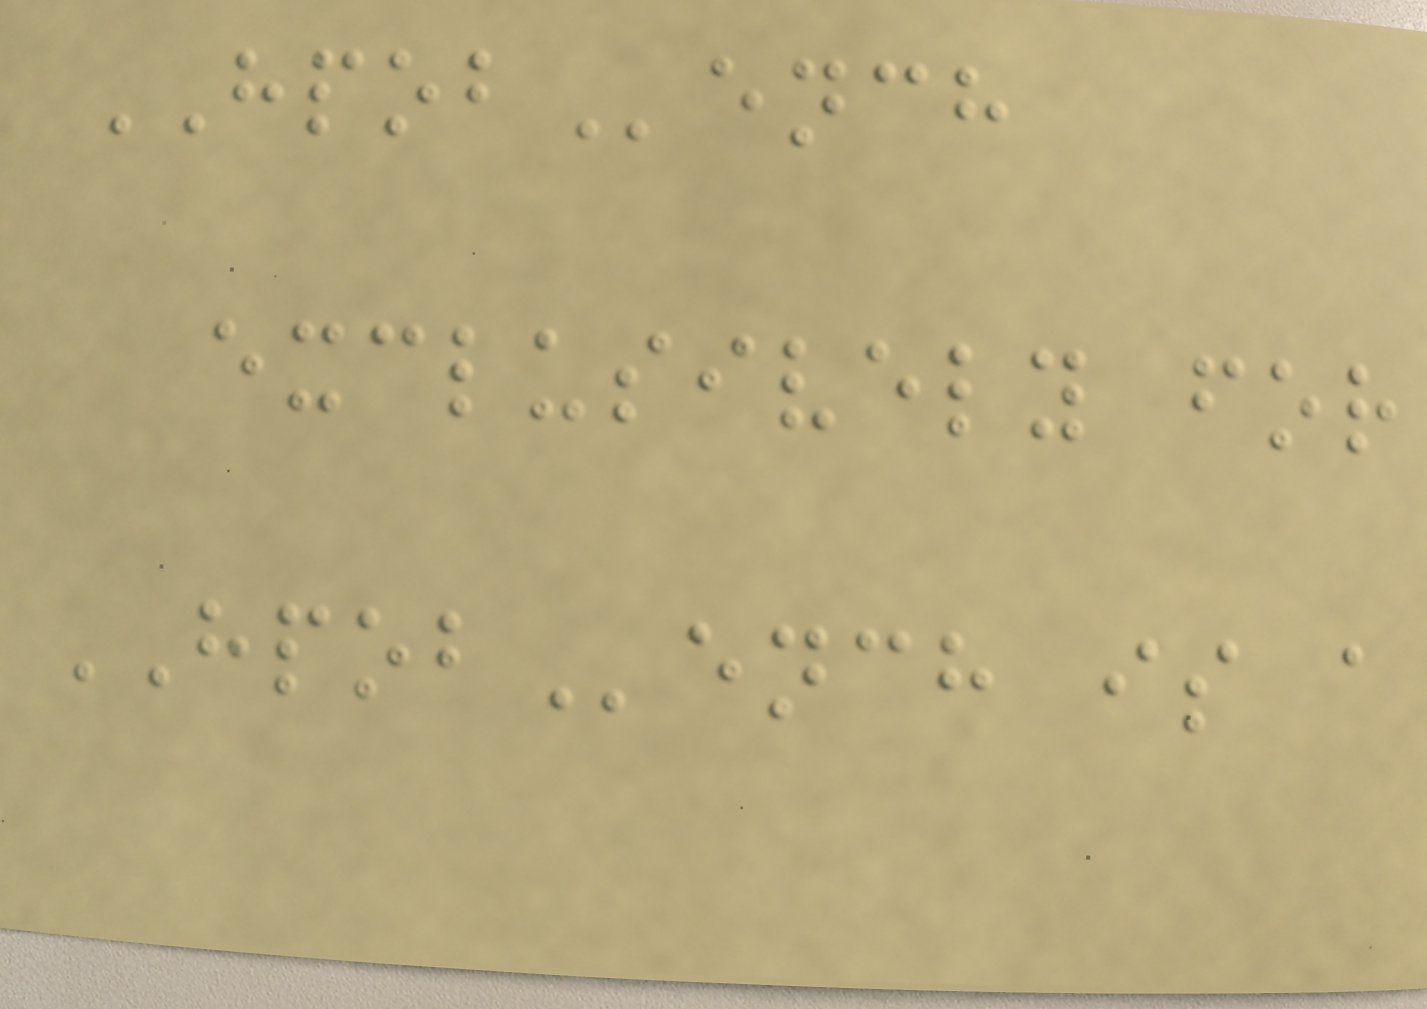HPOBench
exclusively for
HPOBench is a
